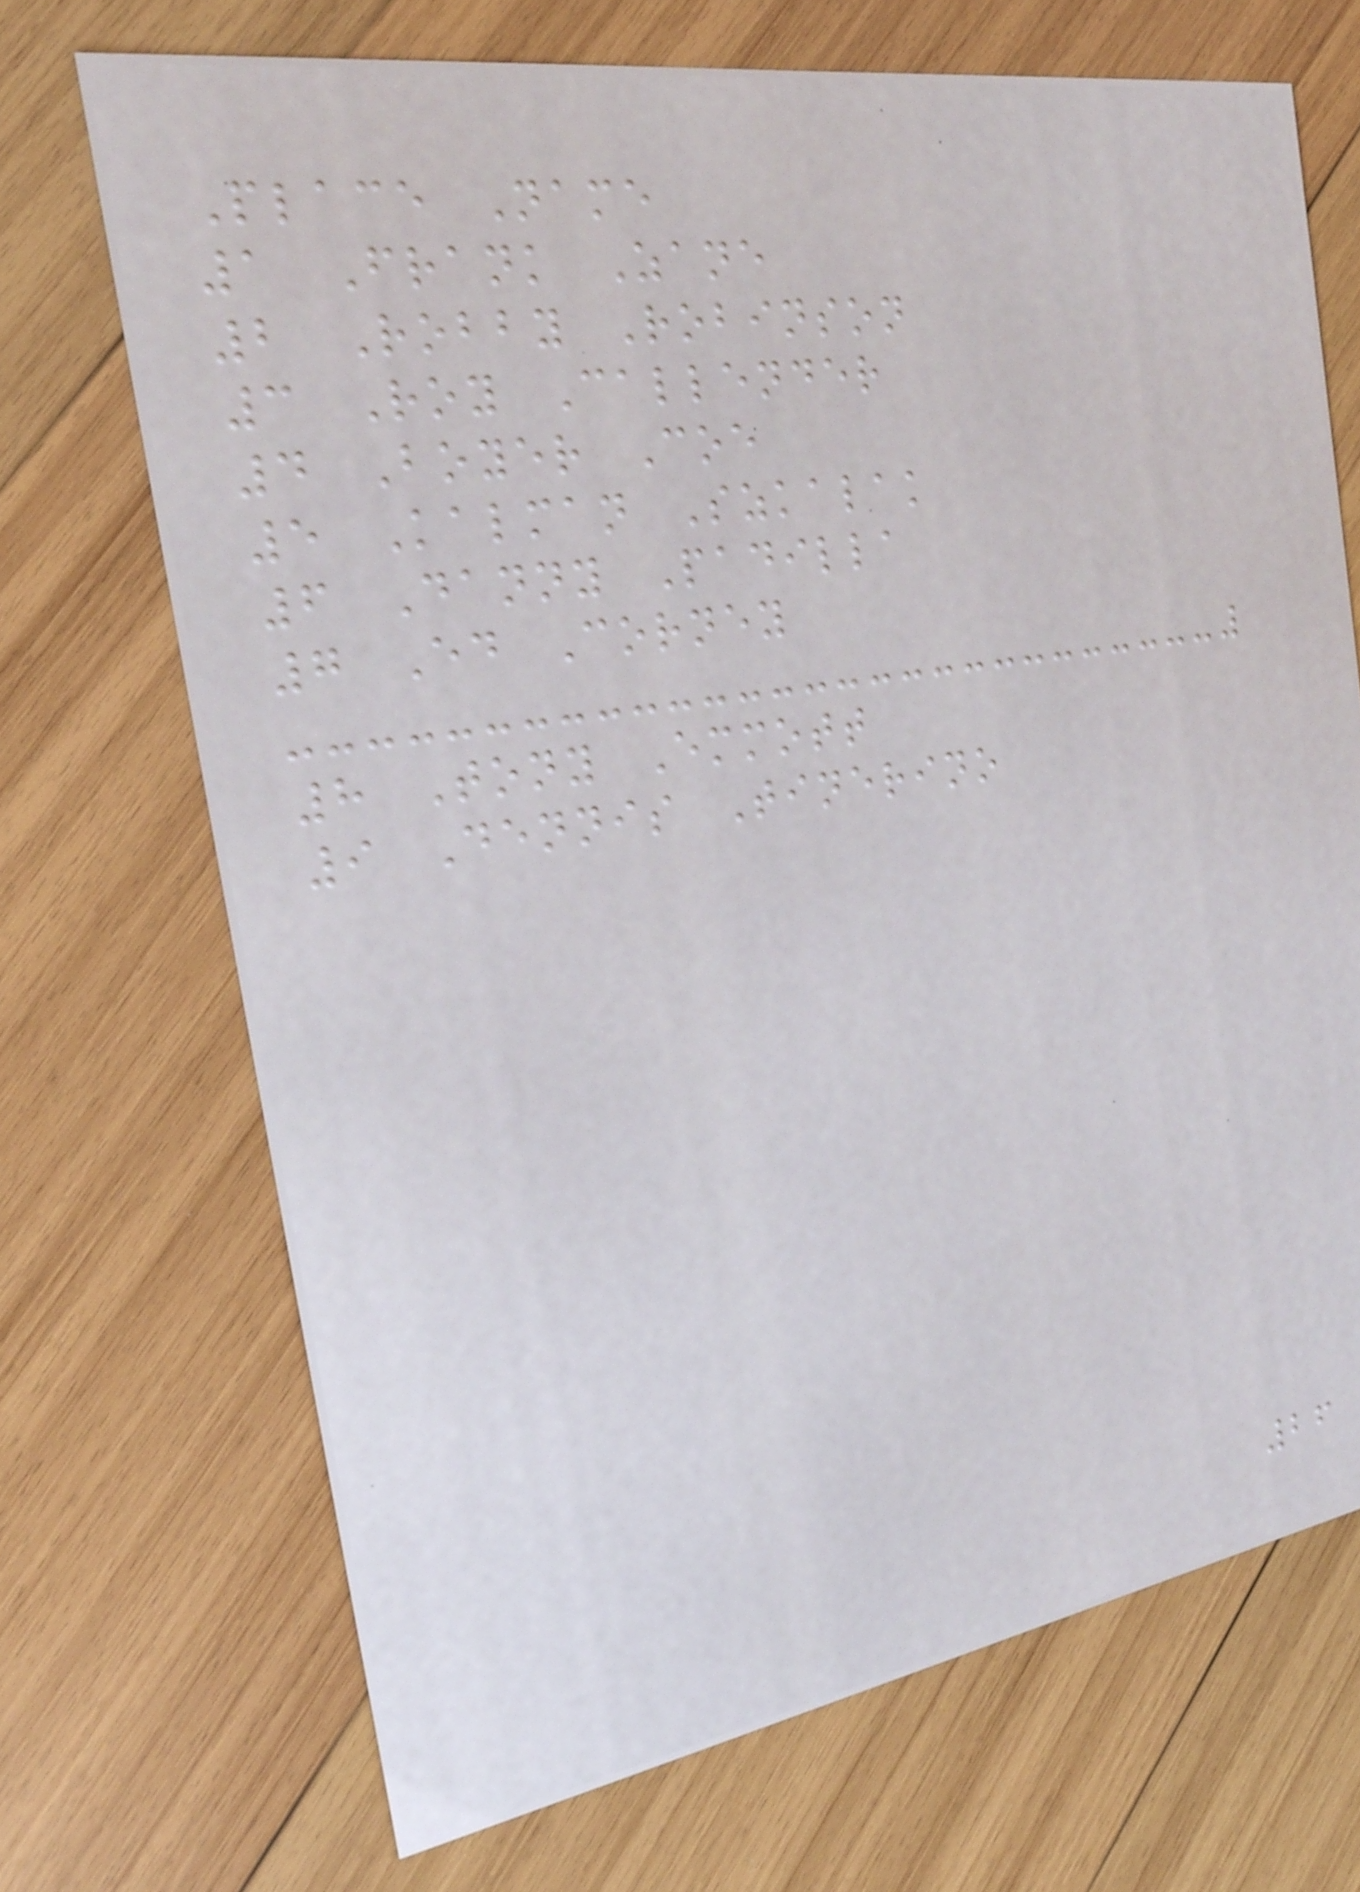Place Name
1 Frank Zane
2 Robby Robinson
3 Roy Callender
4 Boyer Coe
5 Kalman Szkalak
6 Danny Padilla
7 Ed Corney
8 Tony Emmott
9 Dennis Tinerino
26
